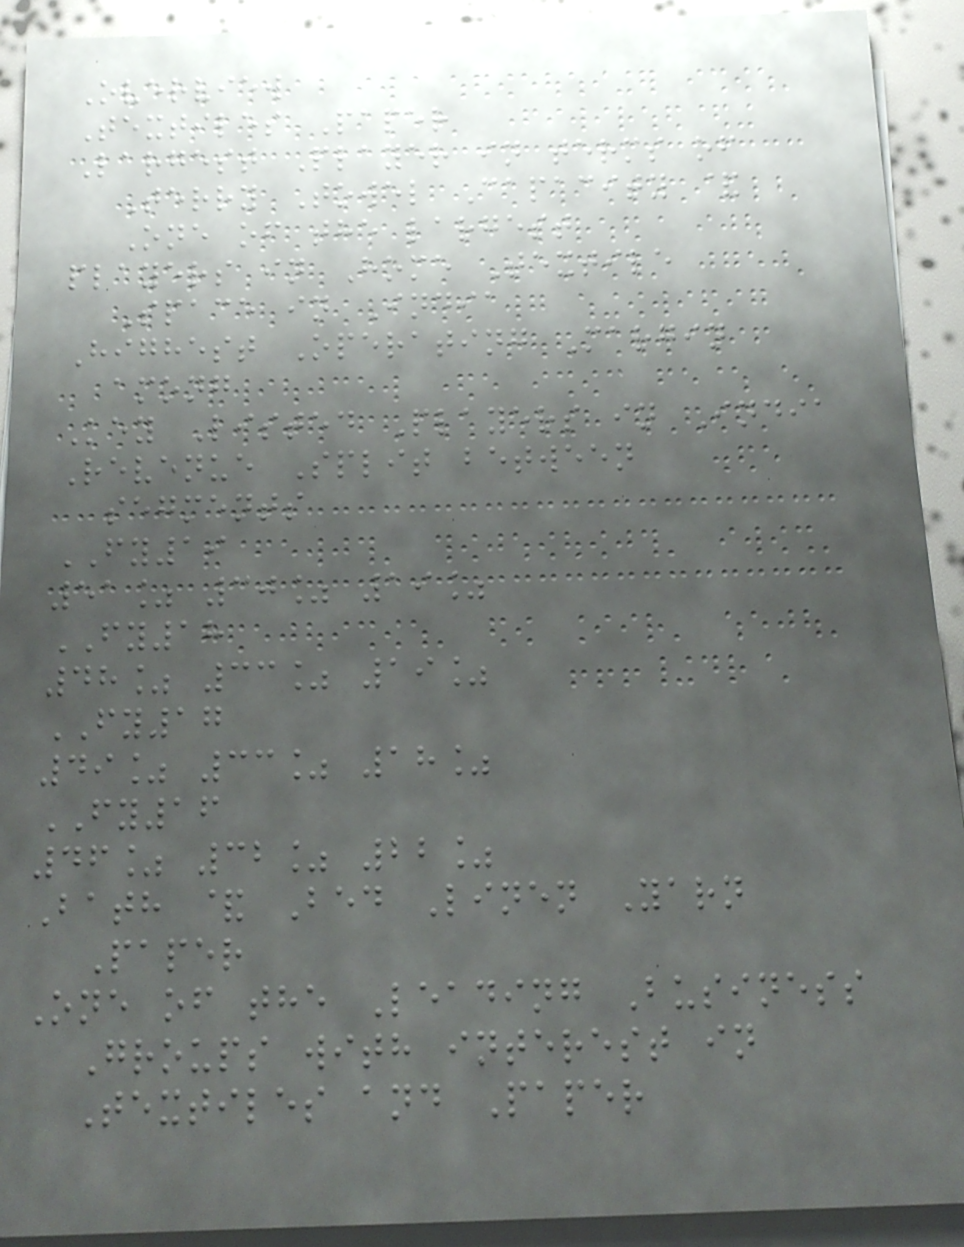Overview
Textiles Paper
Largest Player in terms of
Terry Towel Capacity &
One of the largest
players in Home Textile
Space in India
Highest Operating Margin
among
Key Listed Players in India
Revenue Split between
segments
FY19
51% 30% 19%
FY18
48% 33% 19%
FY17
49% 33% 18%
FY16
46% 32% 22%
Bath & Bed Linen Yarn
Paper
One of the Leading Business
Groups with interest in
Textiles and Paper
